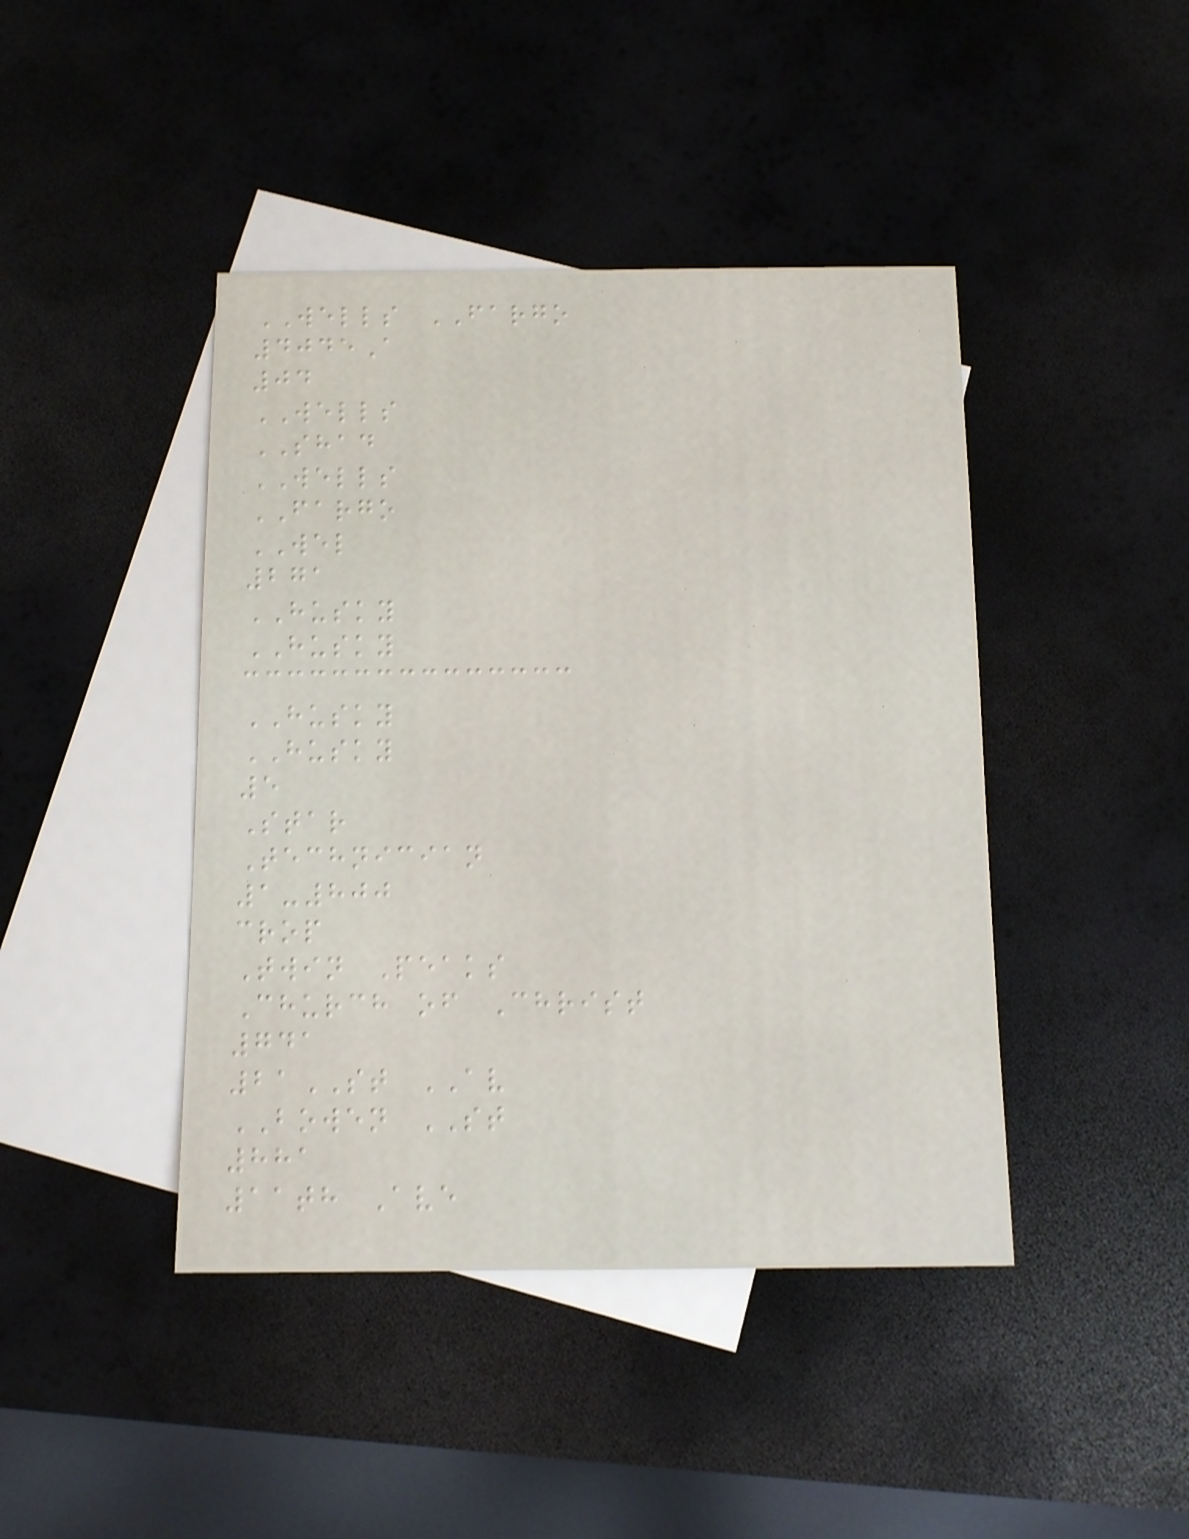WELLS FARGO
4045A
04
WELLS
SHAD
WELLS
FARGO
WEL
271
HUSKY
HUSKY
HUSKY
HUSKY
5
Star
Technician
1-800
crop
Twin Peaks
Church of Christ
741
21ST AV
BOWEN ST
881
11th Ave
